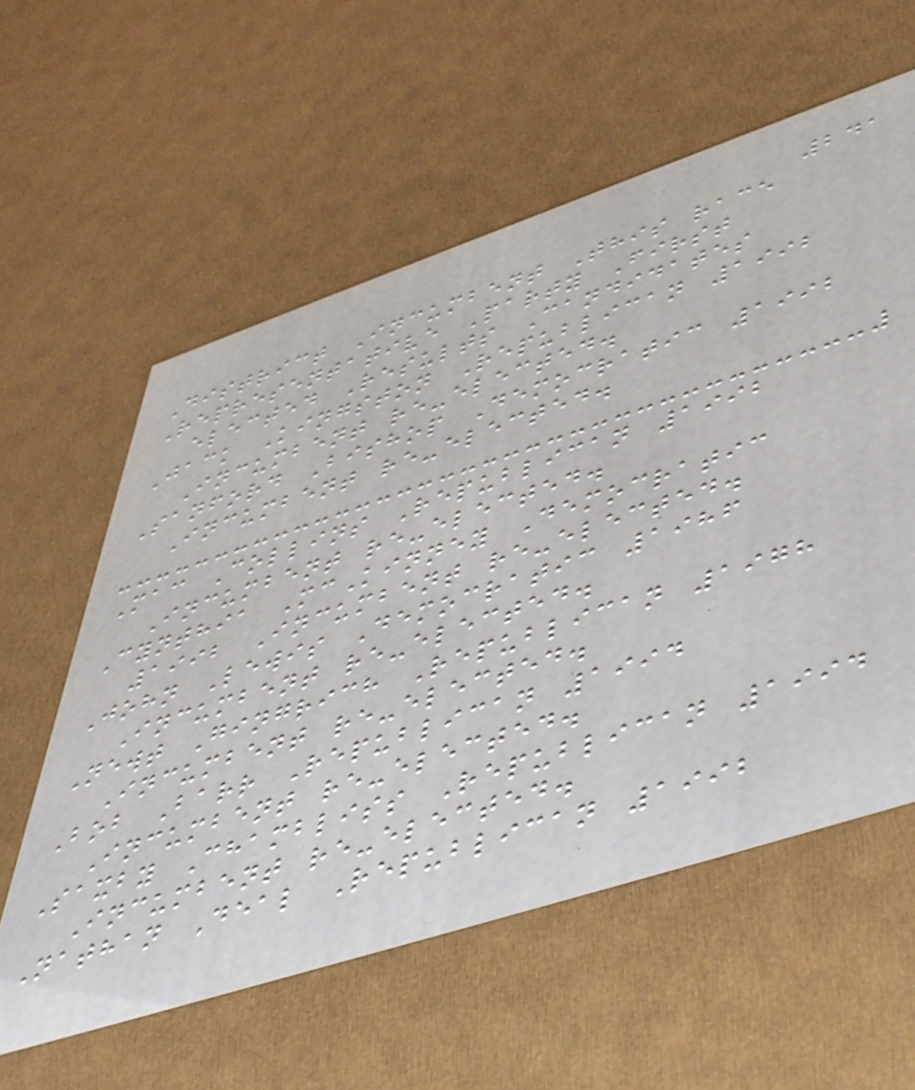241
District Incumbent This race
Representative Party First
elected Results Candidates
Jack Kingston Republican 1992
Incumbent re-elected.
Sanford Bishop Democratic 1992
Incumbent re-elected.
Mac Collins Republican 1992
Incumbent re-elected.
Cynthia McKinney Democratic
1992 Incumbent re-elected.
John Lewis Democratic 1986
Incumbent re-elected.
Newt Gingrich Republican 1978
Incumbent re-elected.
Bob Barr Republican 1994
Incumbent re-elected.
Saxby Chambliss Republican 1994
Incumbent re-elected.
Nathan Deal Republican 1992
